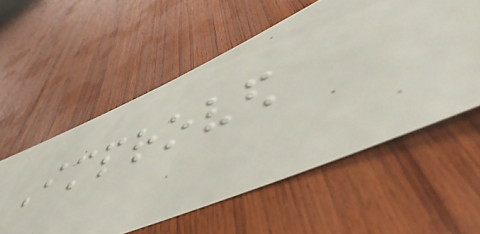Improved
